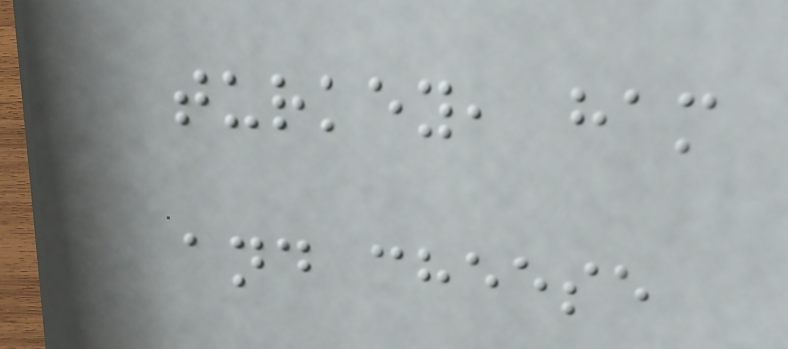turkey, ham
and cheese
